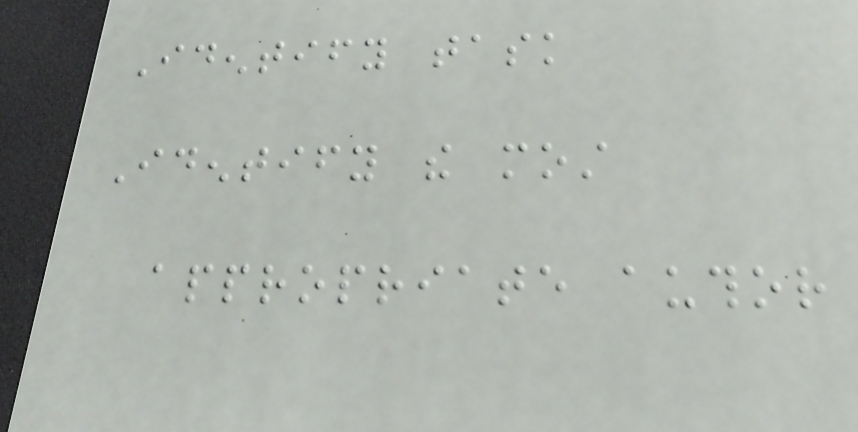Identify task
Identify the most
appropriate author
